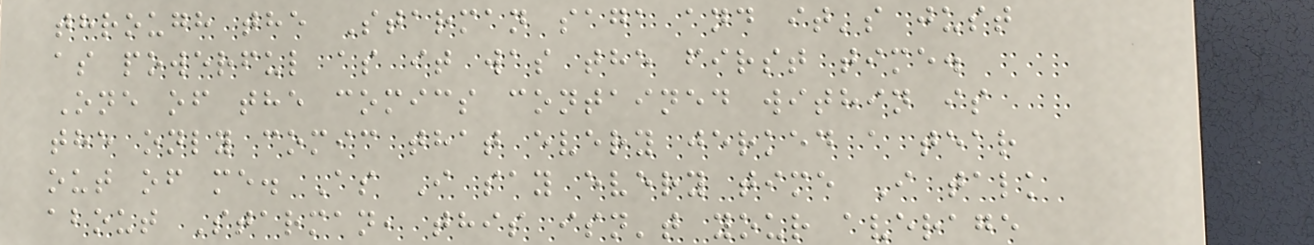through the Starman saga and it's just
as powerful as it was the first time.
One of the comics contained within is
the only comic that every jerked a tear
out of me. As I say every time I talk
about Starman, this isn't your average
